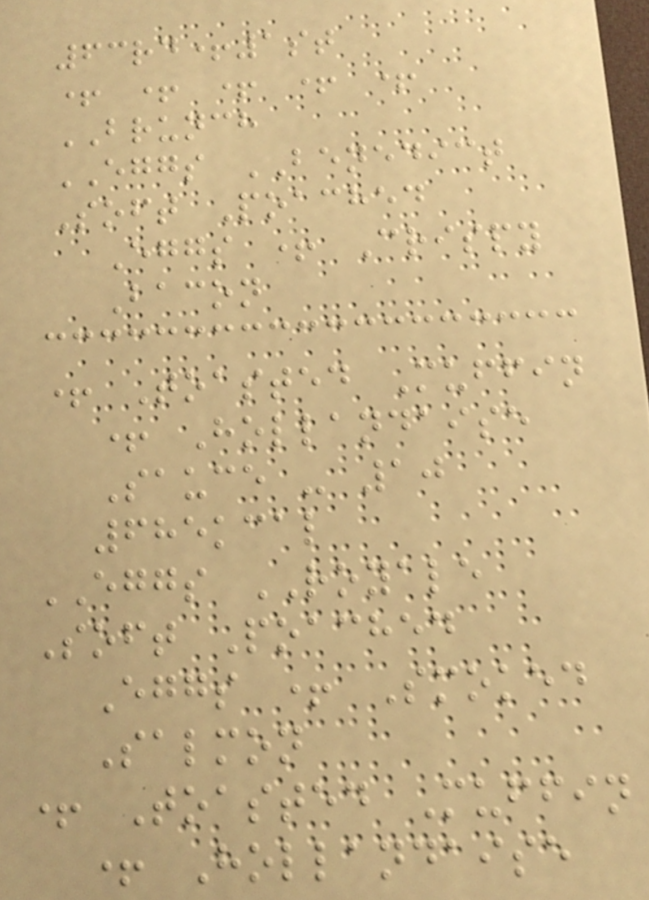63rd+1st
+ + + + +
BRUNCH
EGGS BENEDICT
Soft Poached
Eggs + Crispy
Bacon
+ Toasted Muffin
+ Hollandaise
Sauce - 10
685kcal
EGGS ROYALE
Soft Poached
Eggs + Smoked
Salmon
+ Toasted Muffin
+ Hollandaise
